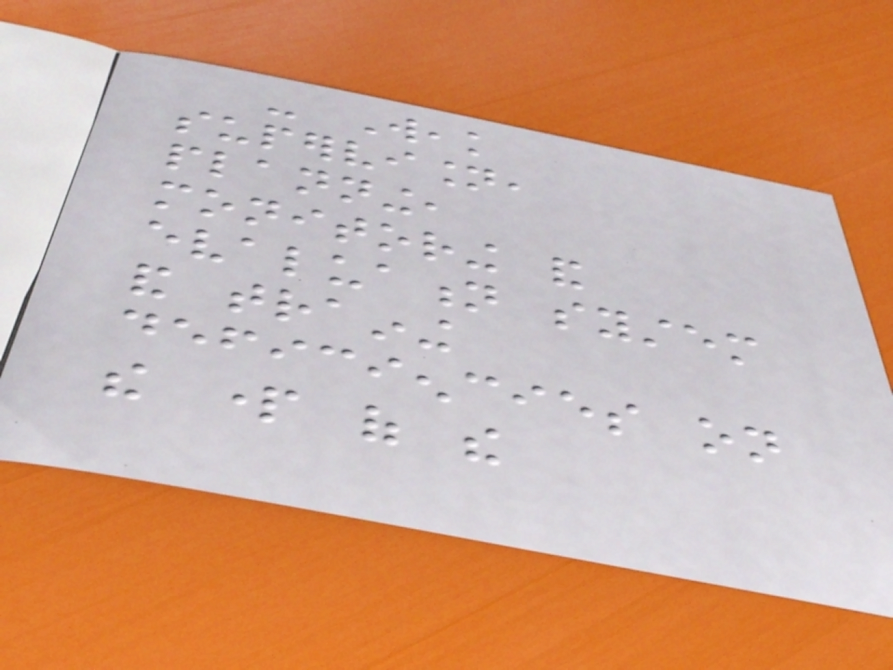- Weak
supervision,
planning,
monitoring and
evaluation system
and training
deficiencies on
the part of the
